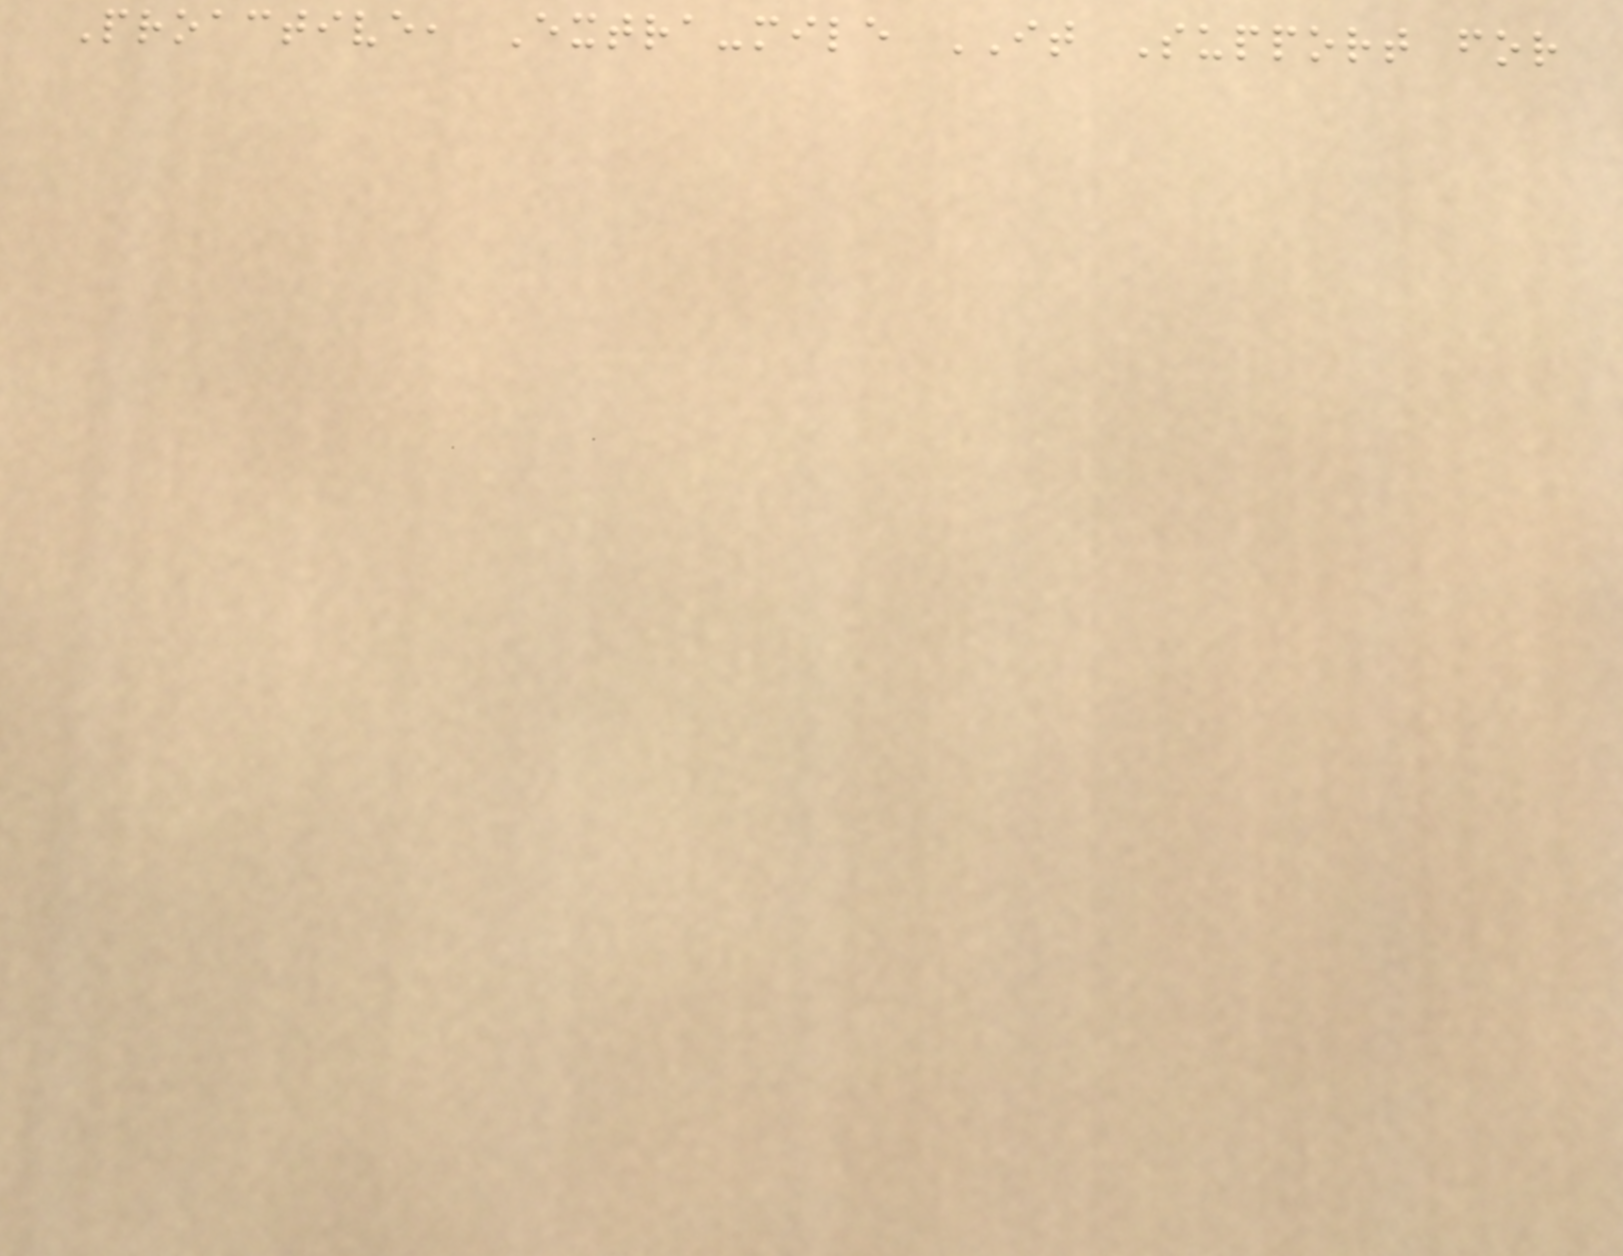Proactive, Extra-mile IT Support for
